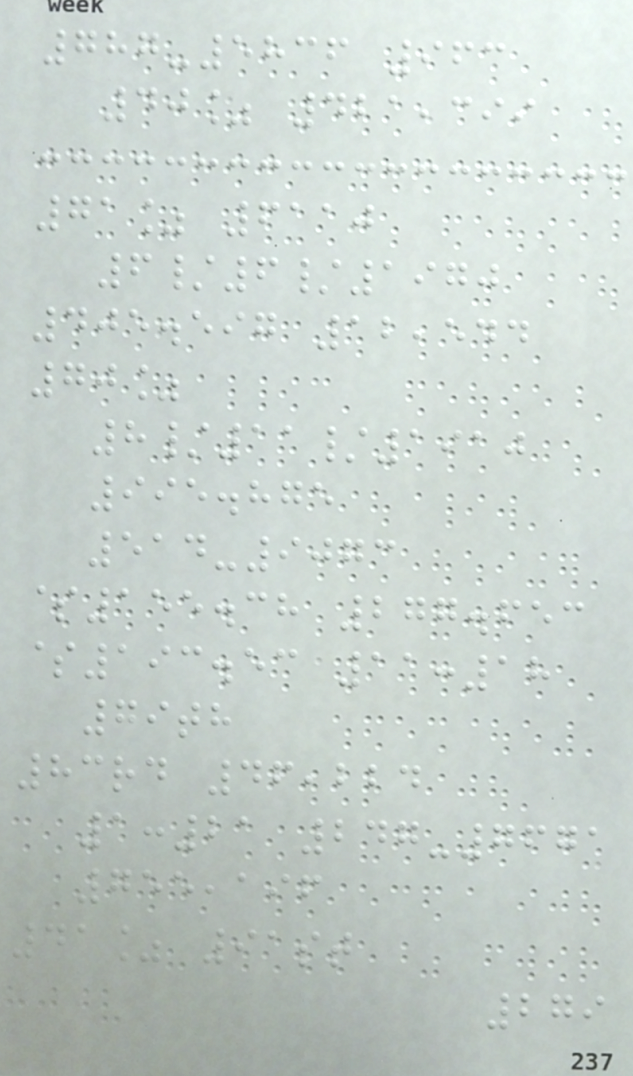787-5836 963
40% 421,399
71% 6110
6/6/1970
405.597 12,544
70%
8/11/1910
995.875
514-9073
$155.38 277.653
$193.53 11:18
79th
83rd 46,224
1:21 247-7671
755,196
41% 91st
279
